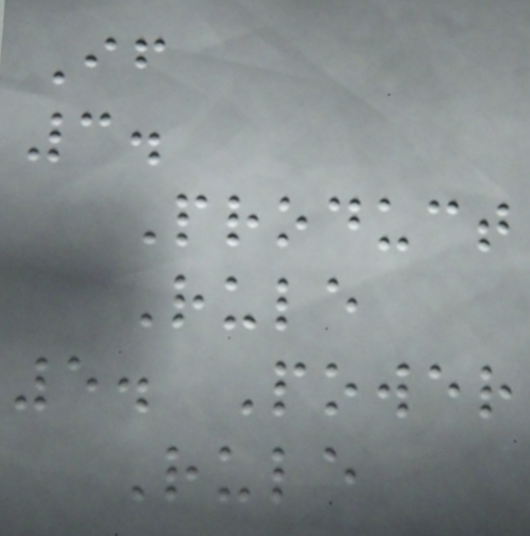If
3.
Product
Rule
5. Power
Rule
